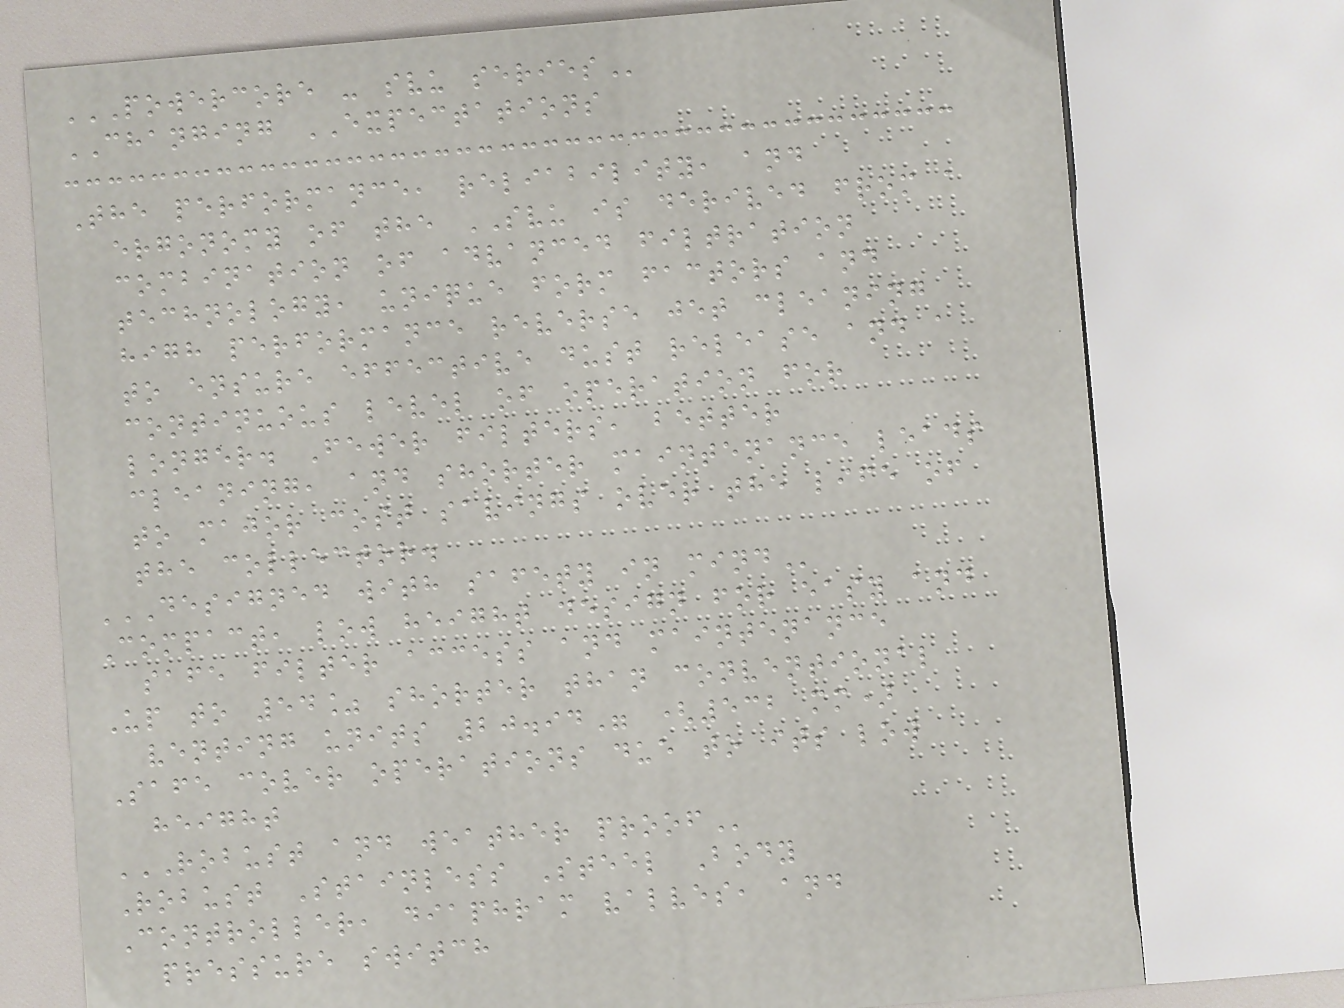POWERCORE - SVU SERIES
CHANGING EXPECTATIONS
The performance, reliability, and
ergonomy of the SVU is derived from a
combination of advanced filtration
technology, unique form factors and
high performance reverse jet cleaning
to ensure effective dust release and a
continuous level of operation for
longer. Fewer filters, better
cleaning, and shorter maintenance leads
to major cost savings over the life of
the collector.
DESIGNED WITH SAFETY IN MIND
Compact, low height design for easy and
safe filter access and maintenance
Up to 54% shorter than conventional
venting units 20.94" (532 mm)
Safe cover operations due to its low
height
ROBUST AND WEATHER PROOF
Robust Stainless Steel Body
Controller, diaphram valves, and
pressure switch
